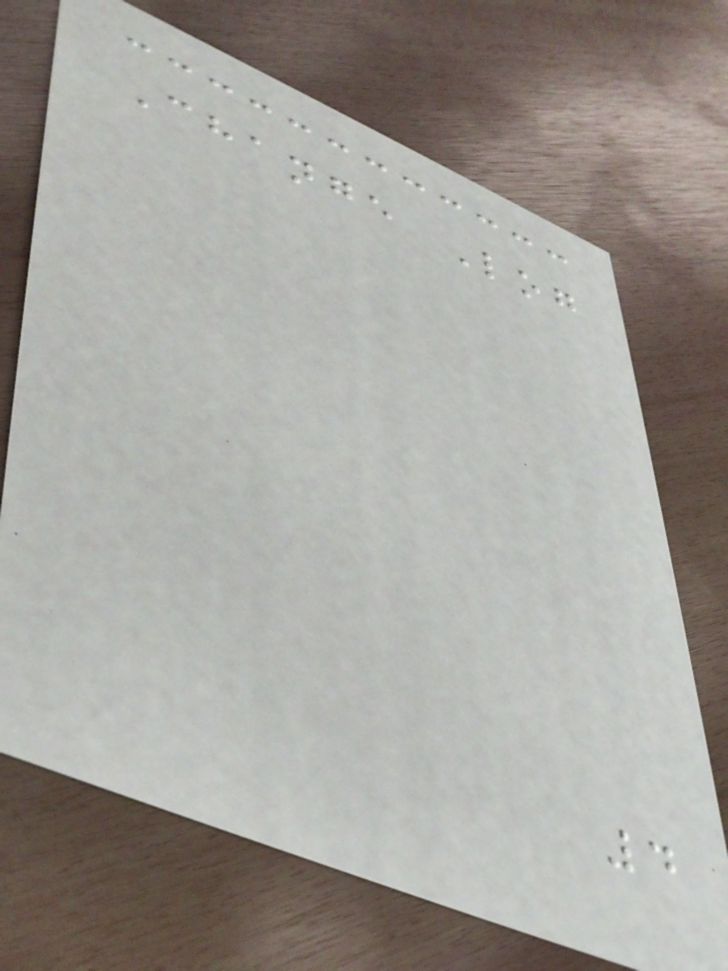Change Log
4
